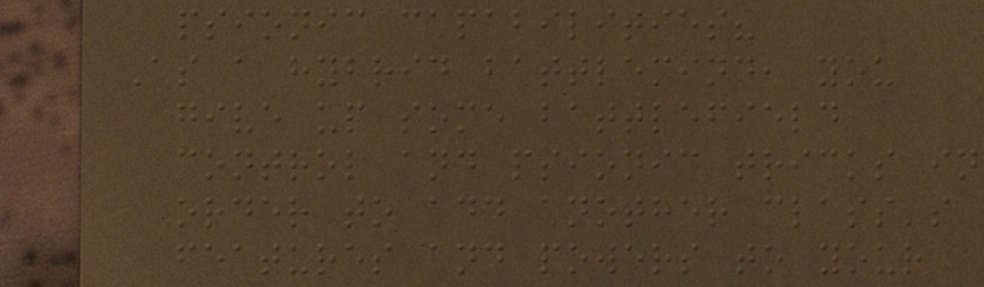psionic capabilities?
As a hybrid battlemind, you
give up some battlefield
control and psionic tricks in
order to add another class's
features and powers to your
